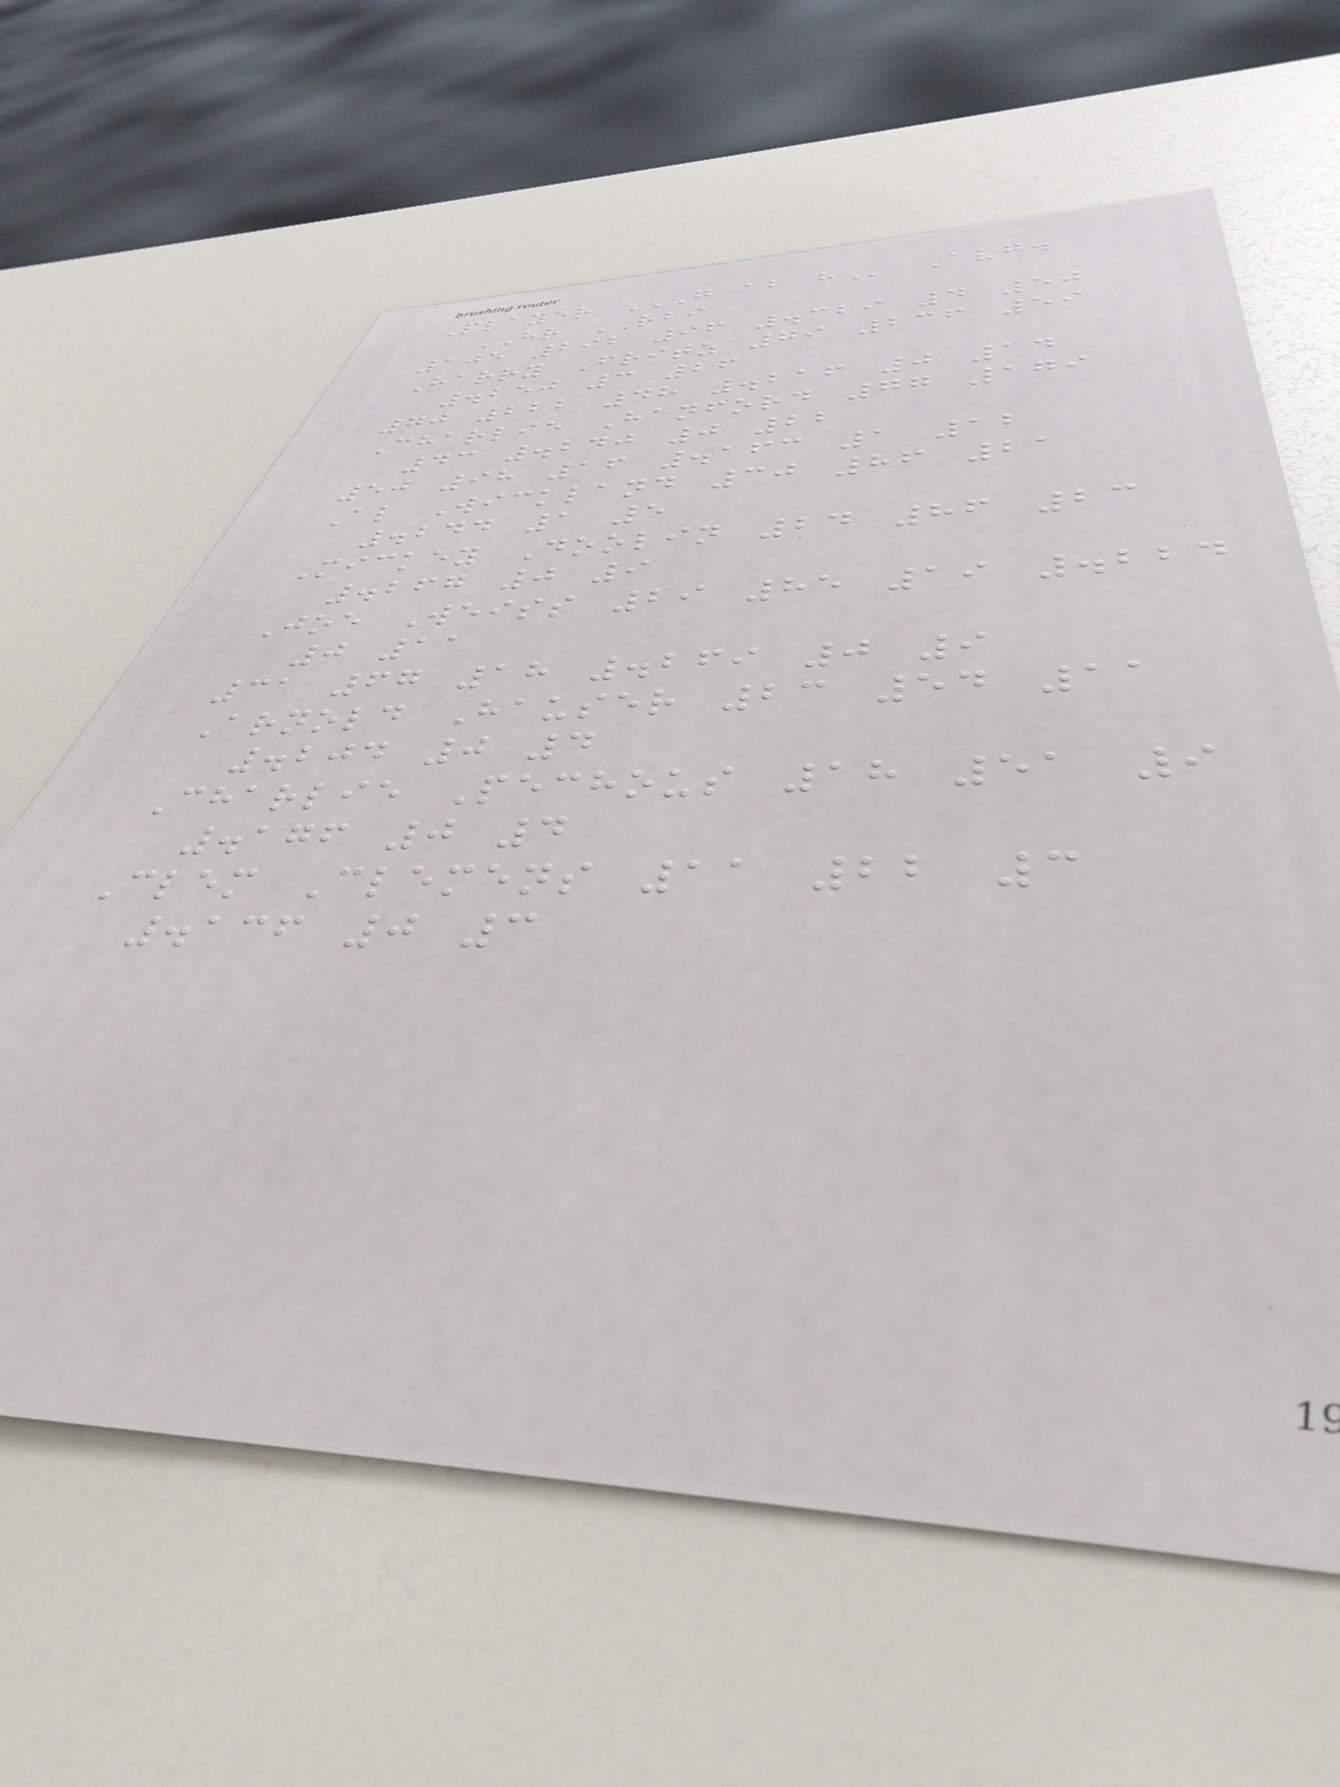Player G AB H Avg.
HR RBI
105 292 96 .329 4 50
Harry Fritz 79 236 59
.250 3 26
70 222 48 .216 0 14
Charlie Hanford 77 179
43 .240 0 22
50 98 16 .163 1 12
Al Wickland 30 86 21
.244 1 5
Mickey Doolin 24 86 23
.267 0 9
Joe Weiss 29 85 19 .224
0 11
31 67 18 .269 0 9
Arnold Hauser 23 54 11
.204 0 4
Charlie Pechous 18 51 9
.176 0 4
Clem Clemens 11 22 3
.136 0 3
